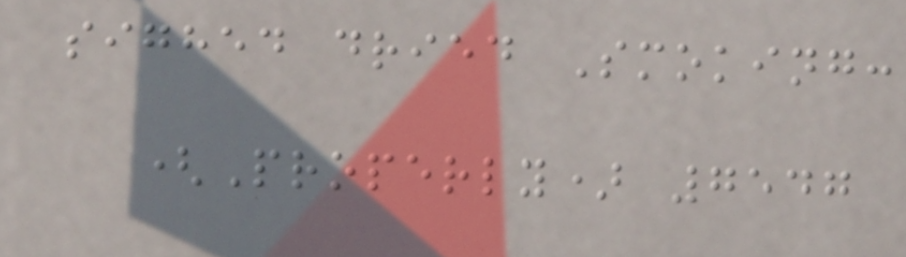sighed dried Smoking:
(Properly) 7547
